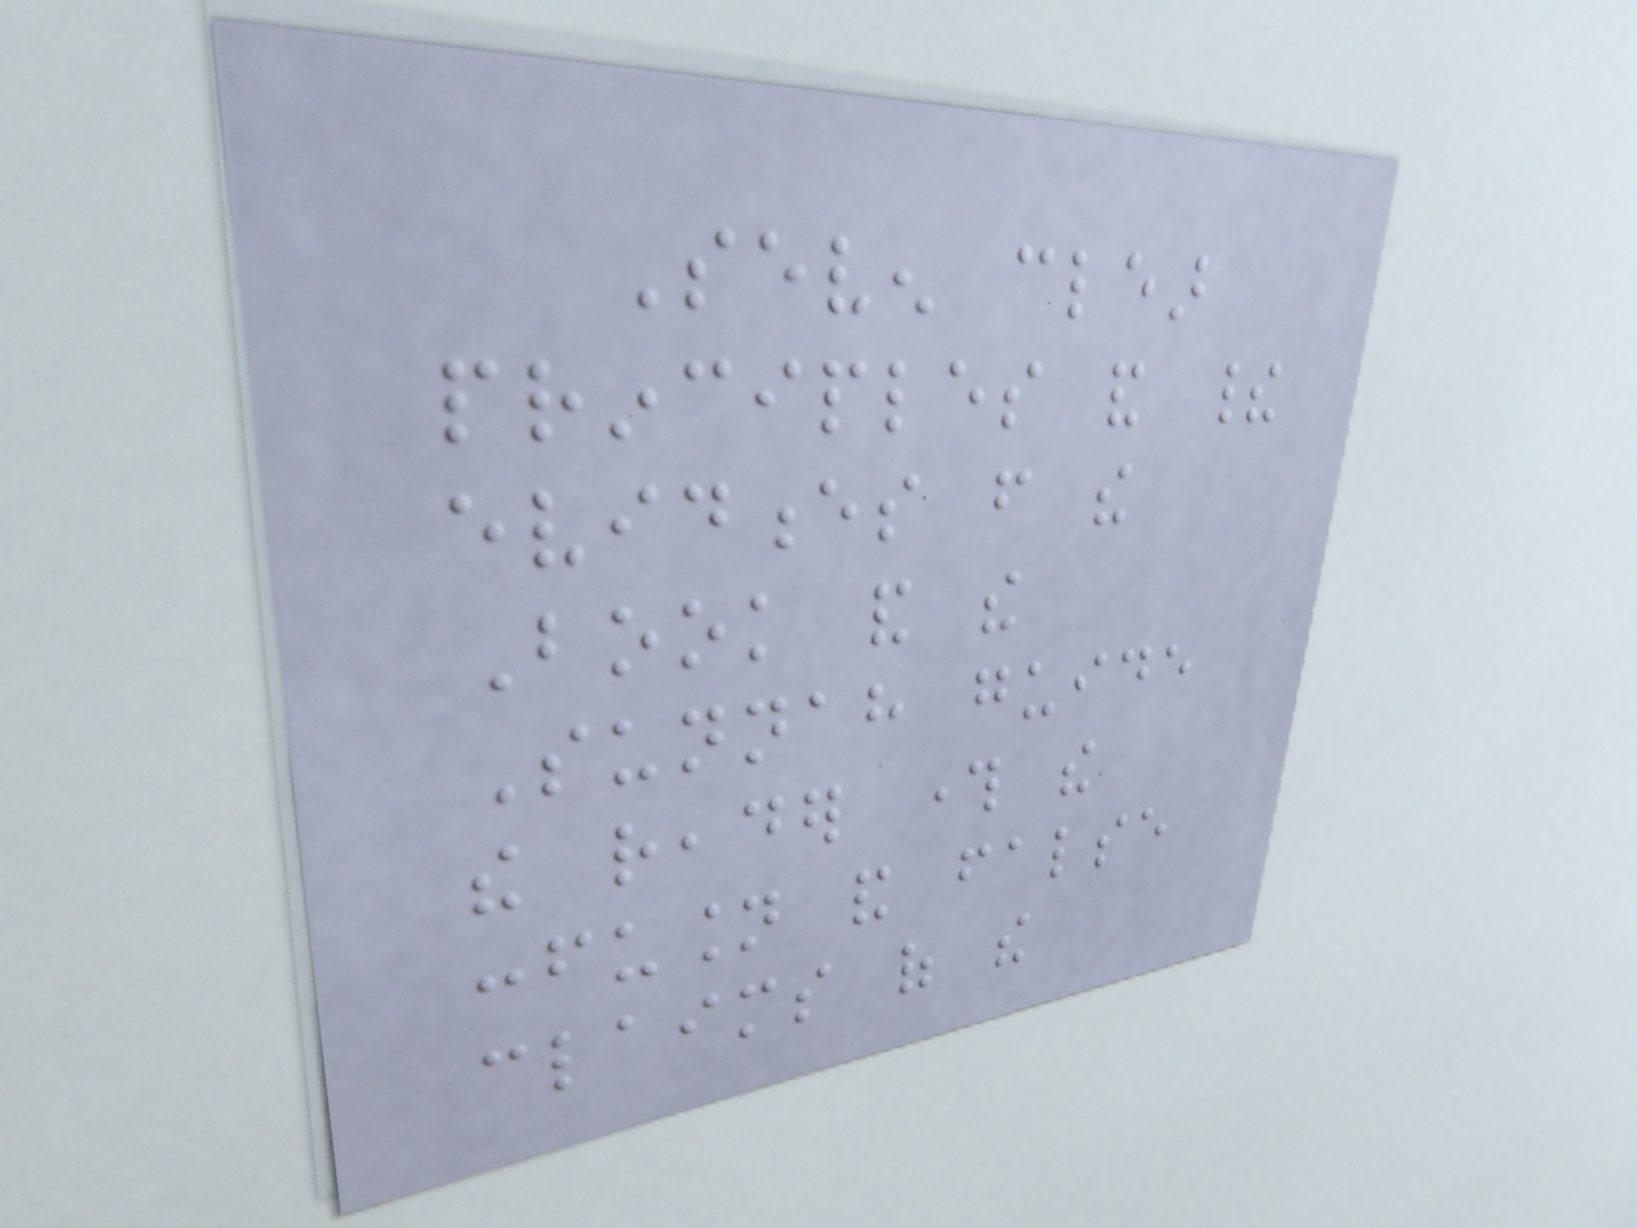Seven clear
principles and their
evidences from the
Book and the
Sunnah guide
the reader through the
confusion and false
claims of the
